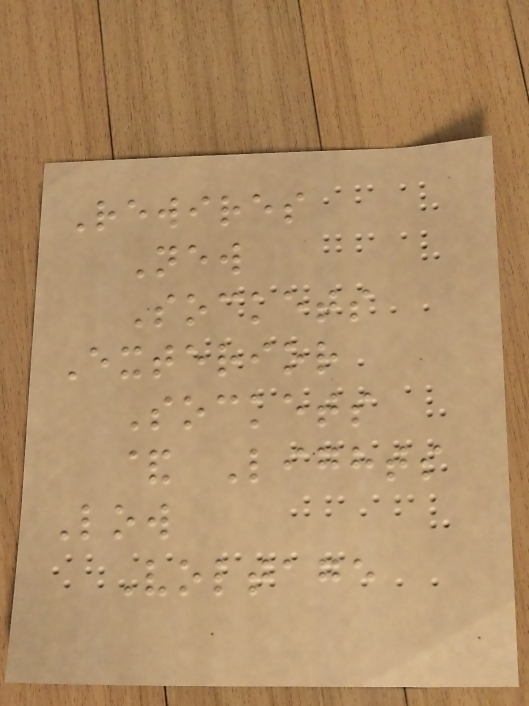Rewires
New
Sockets
Exterior
Sockets
& Lights
Low
Voltage
